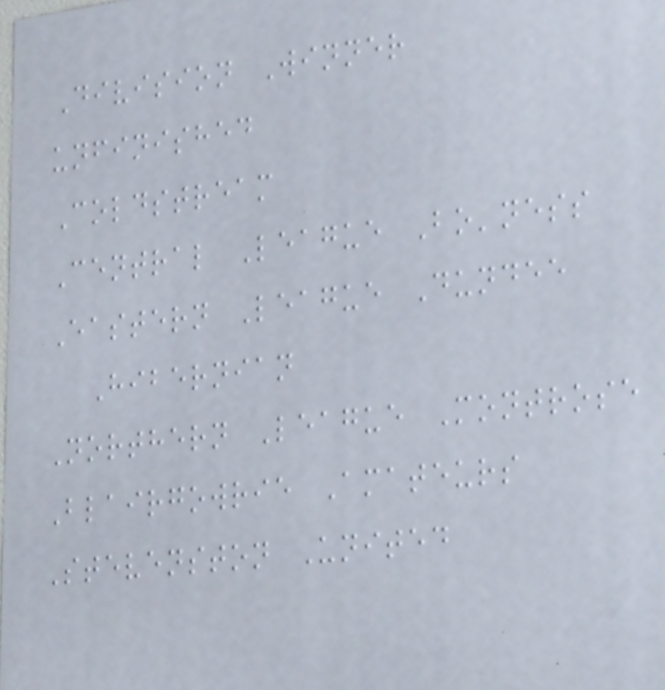Division Winner
unfinished
Coldstream
Central League Bo'ness
Eastern League Dundee
Hibernian
Northern League Montrose
Blairgowrie Amateurs
Stevenston United
